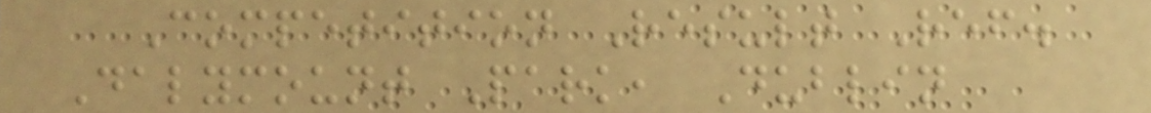Competition Result Ref.
Dalymount Park, Dublin
